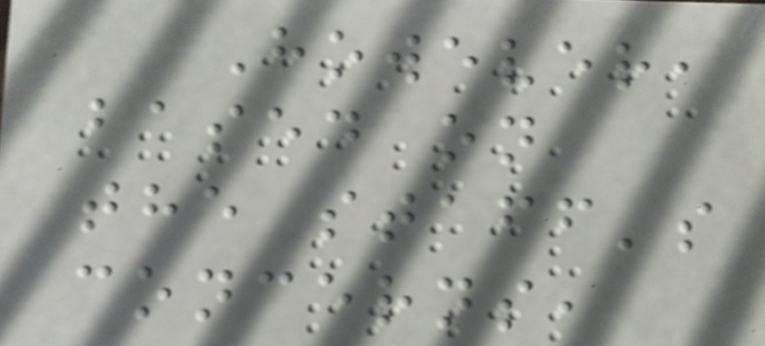However,
based on
the staff's
concerns,
